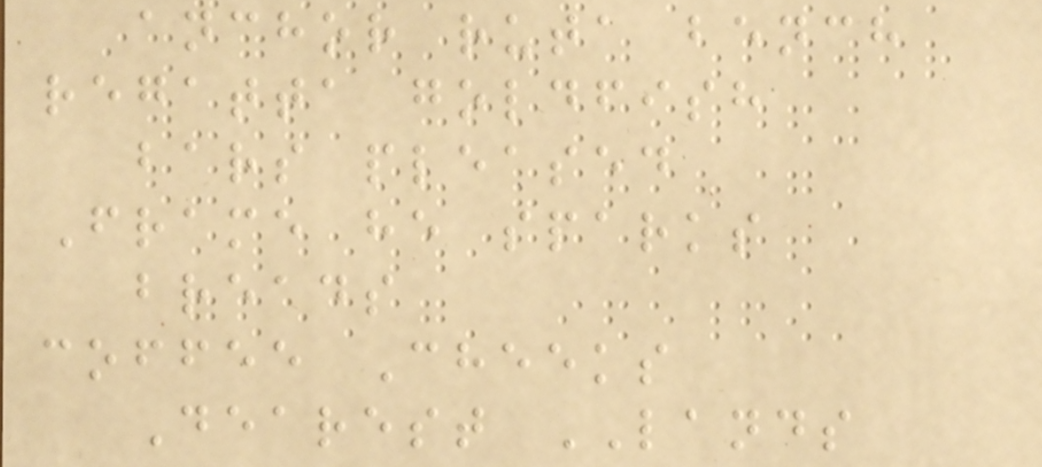anchor ruta bench
regatta goldfish
bars pleased
Frame he sparks
breads
coffee Cheeks
Dearest LANDS
